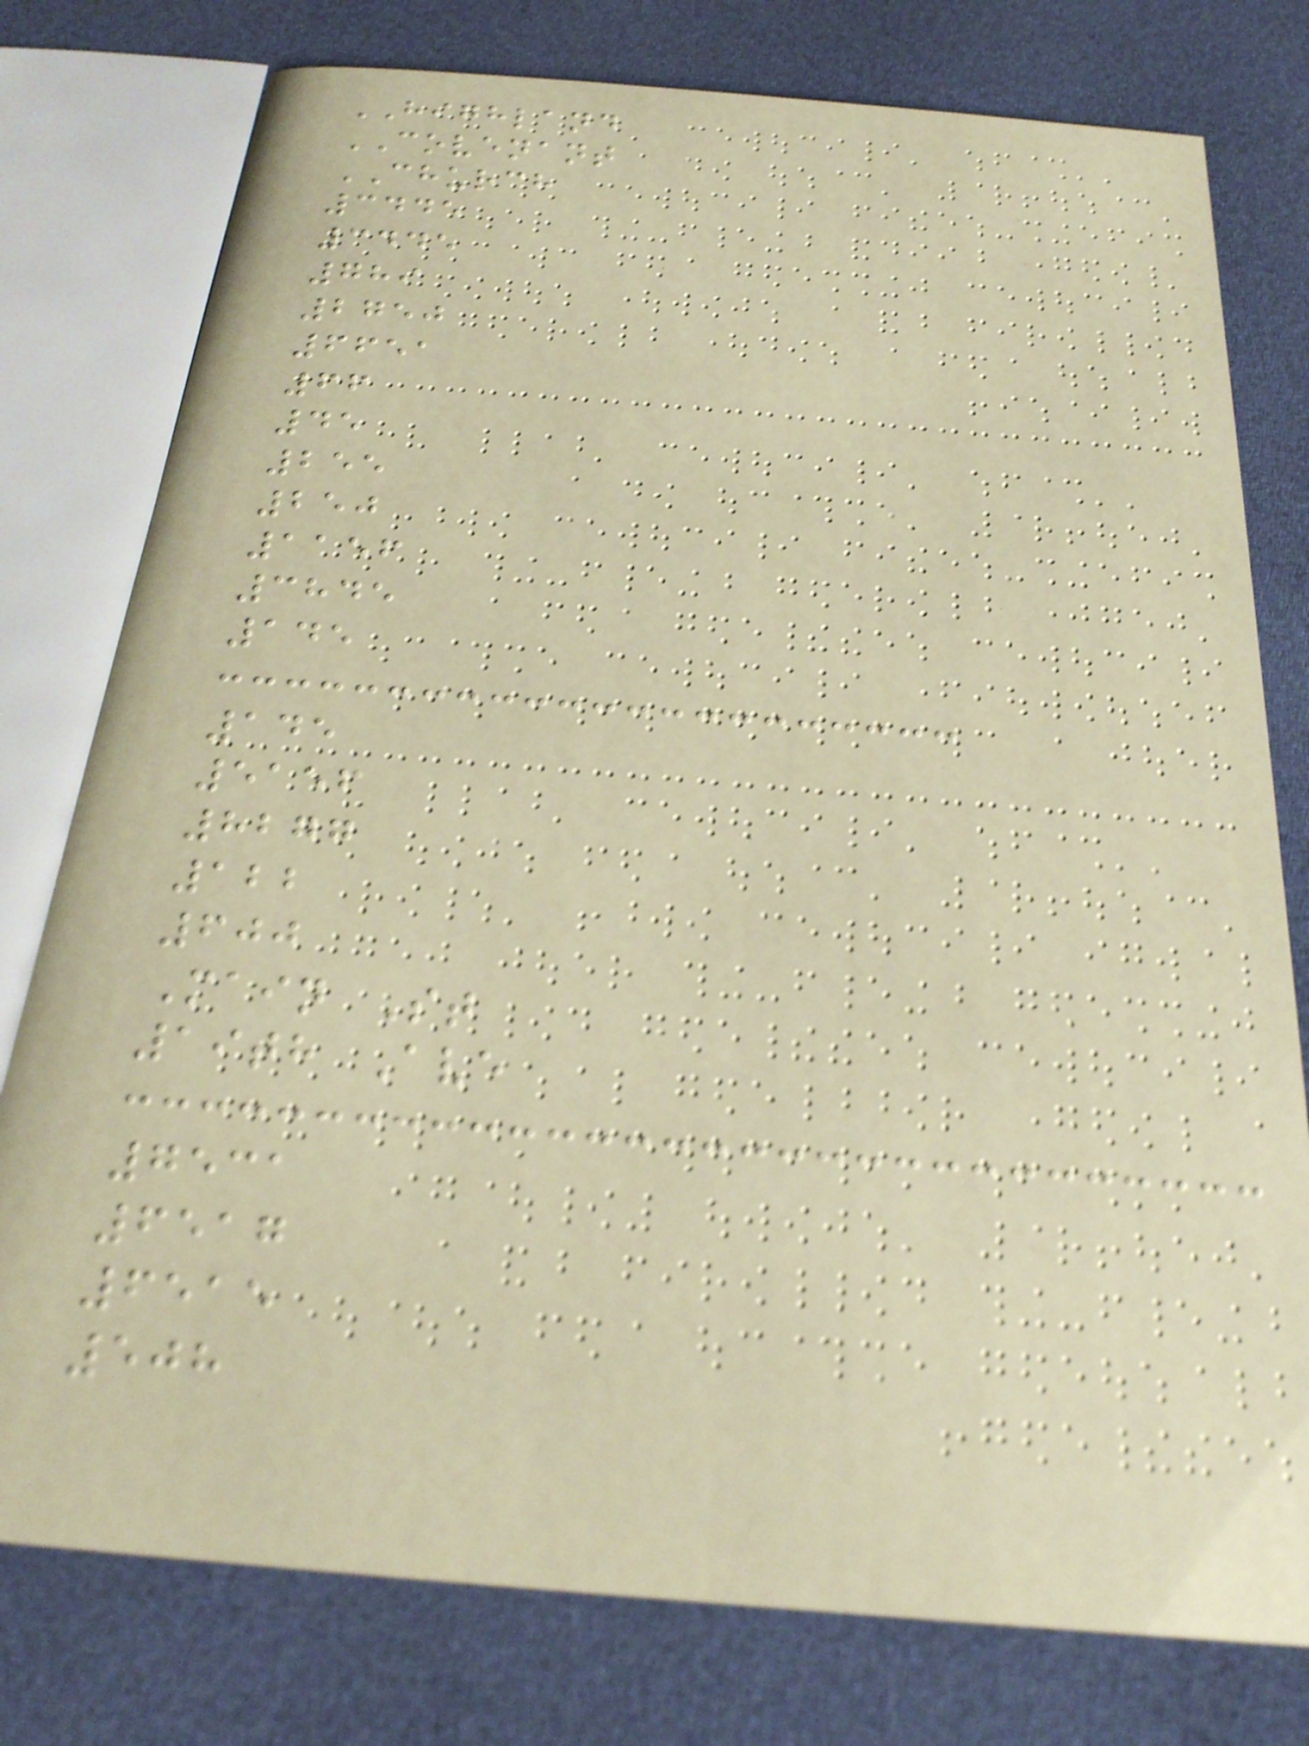HIGHLAND
COVENANT
CHURCH
3445
3445
789
2750
6651
66
45
255
250
1156
3845
145
145
5156
8277
122
600
Main St
19th Ave
7531
6517
6515
508
